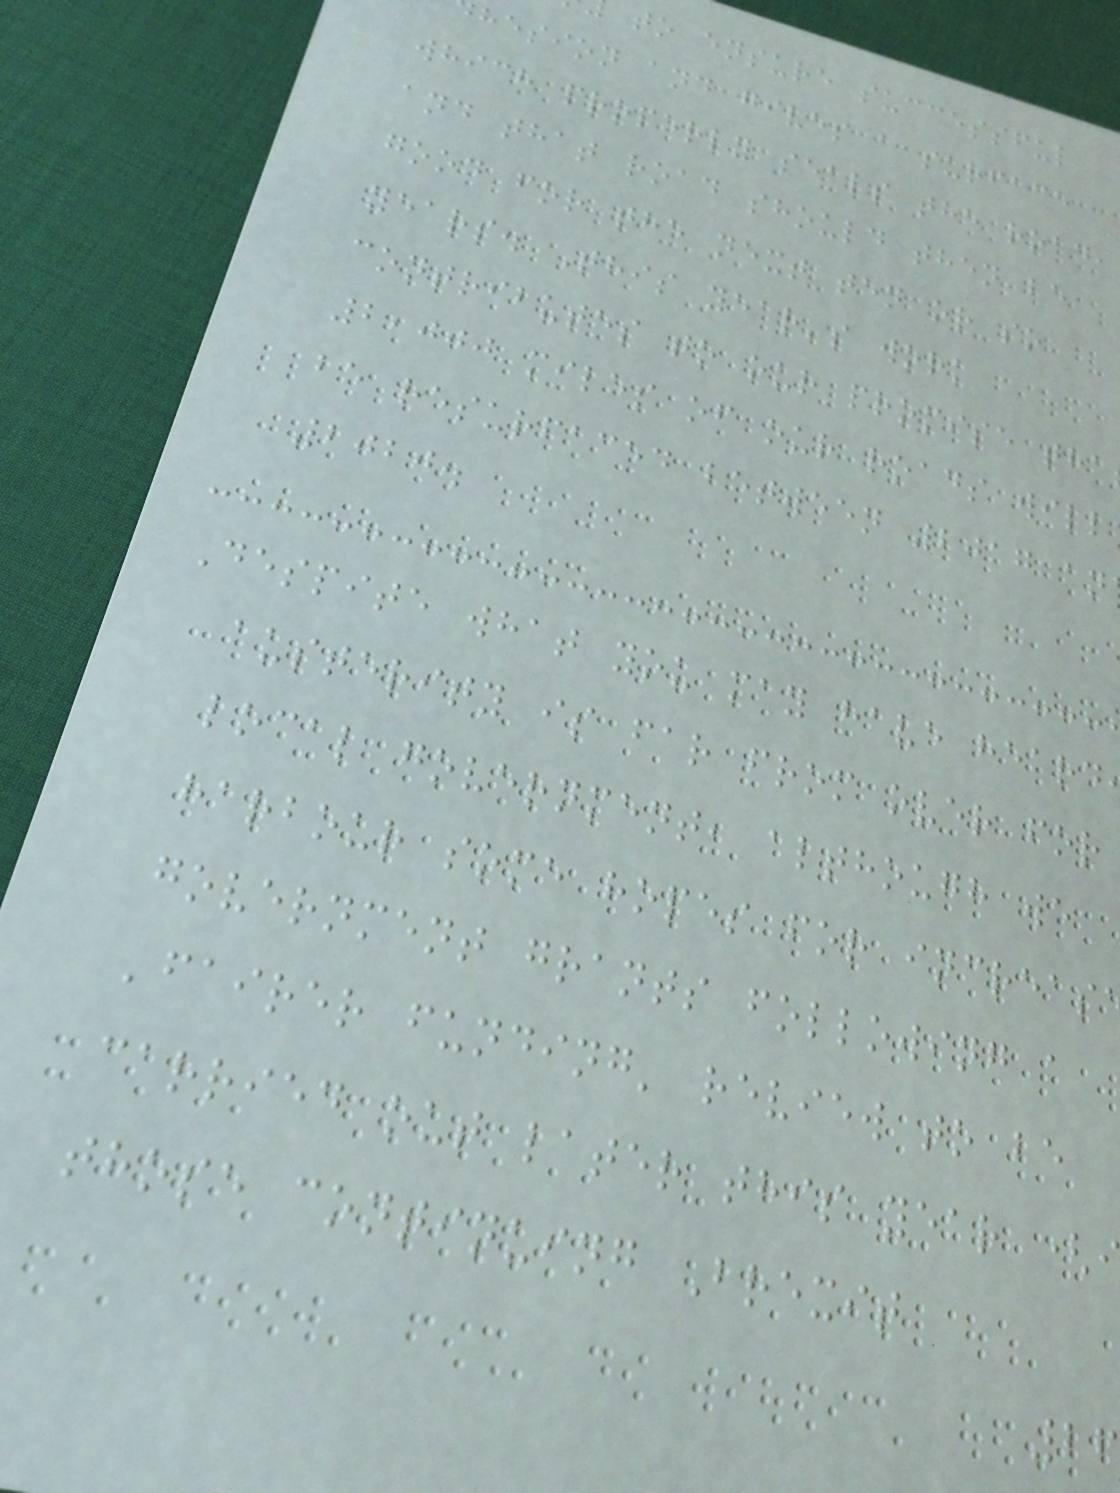to ensure successful
hesion and gives a surface
which properly seals the road,
and that road should then be
good for the next ten or so
years. This year's work
contributes to our promise tha
2,000 miles of our roads will
be resurfaced between 2017 an
2020.
Despite what you may have heard
austerity is far from over for
local government, although we
harbour some hopes for increas
government grants following a
'fairer funding' review to be
carried out later this year (
those continuing Brexit
